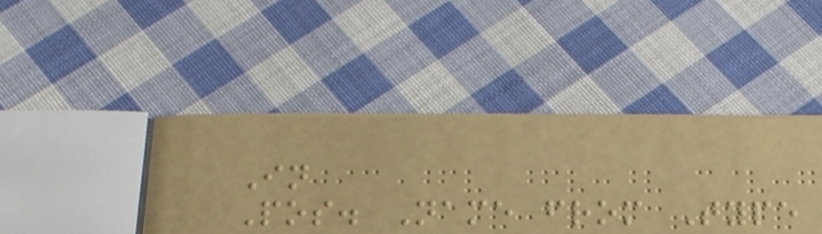In
Pos. Name from Type
